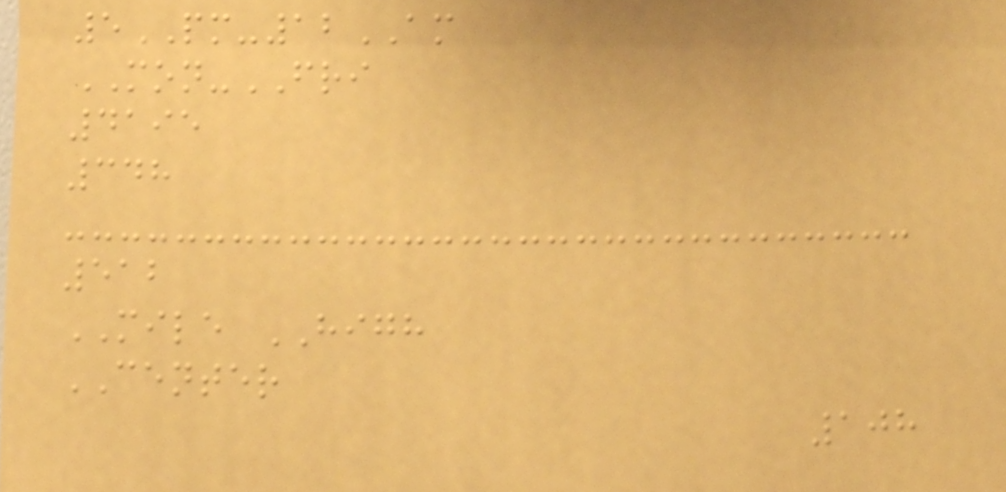5PM-12AM
MON-FRI
4195
348
512
MILE HIGH
CENTER
108
